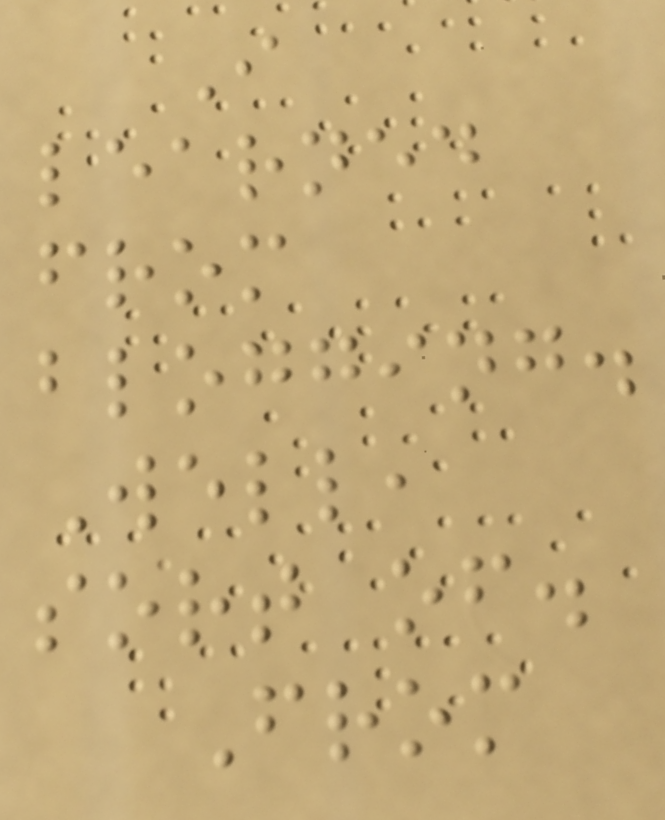I
learned
from
blogging.
Well,
sort of.
From
